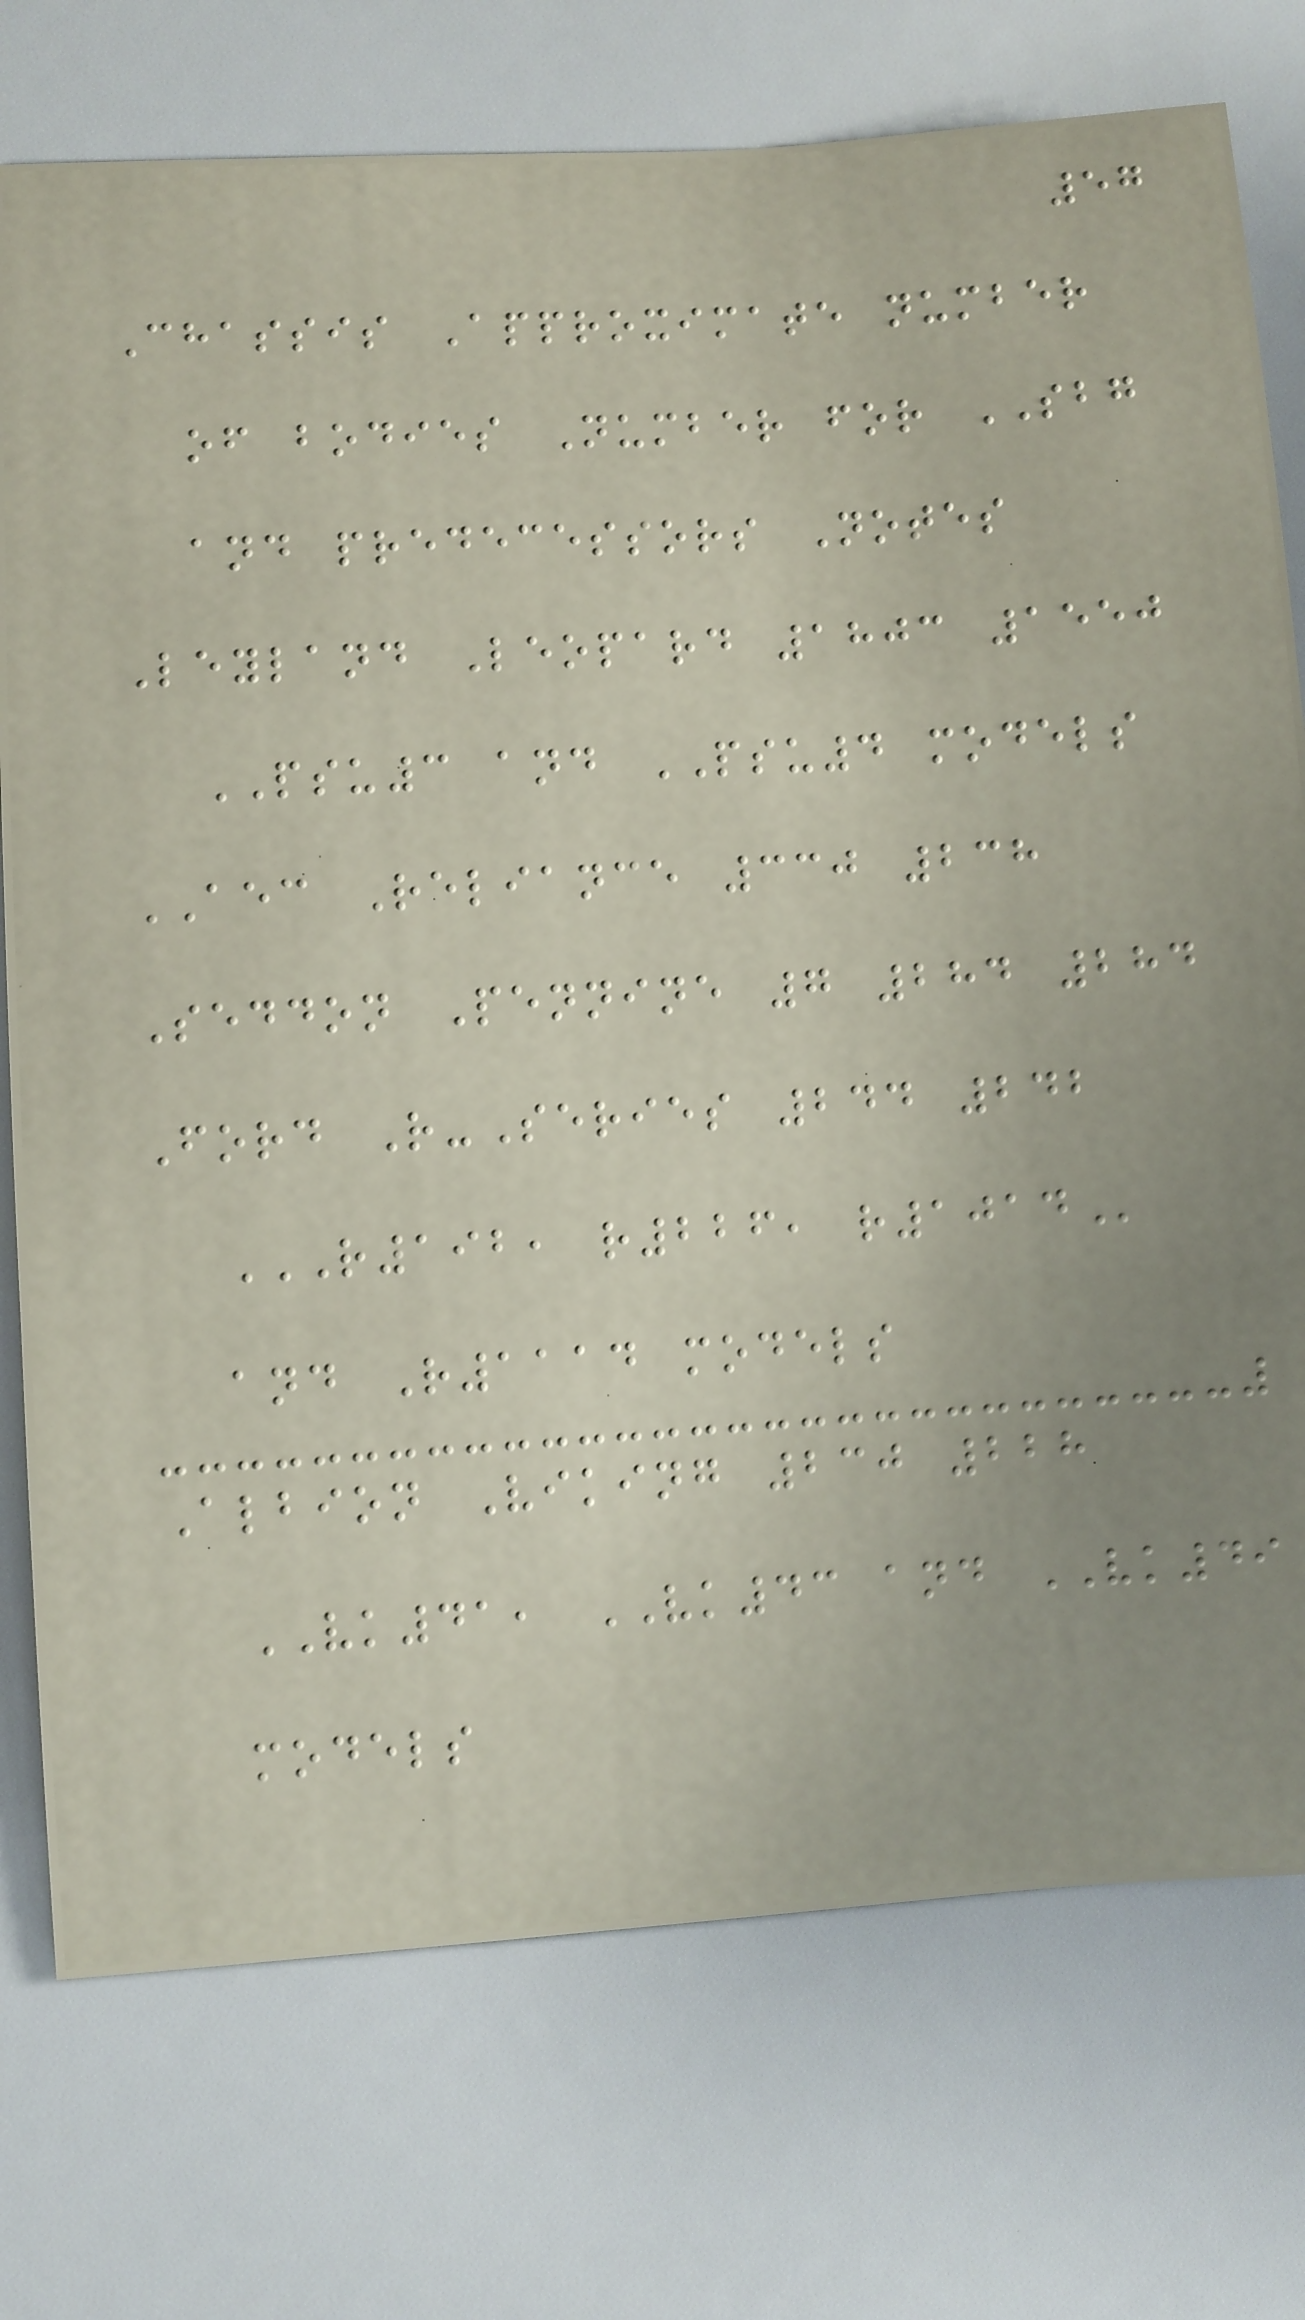57
Chassis Approximate number
of bodies Number for SBG
and predecessors Notes
Leyland Leopard 1803 1550
PSU3 and PSU4 models
AEC Reliance 330 238
Seddon Pennine 7 284 284
Ford R-Series 244 242
R192, R226, R1014
and R1114 models
Albion Viking 230 228
VK41, VK43 and VK49
models
